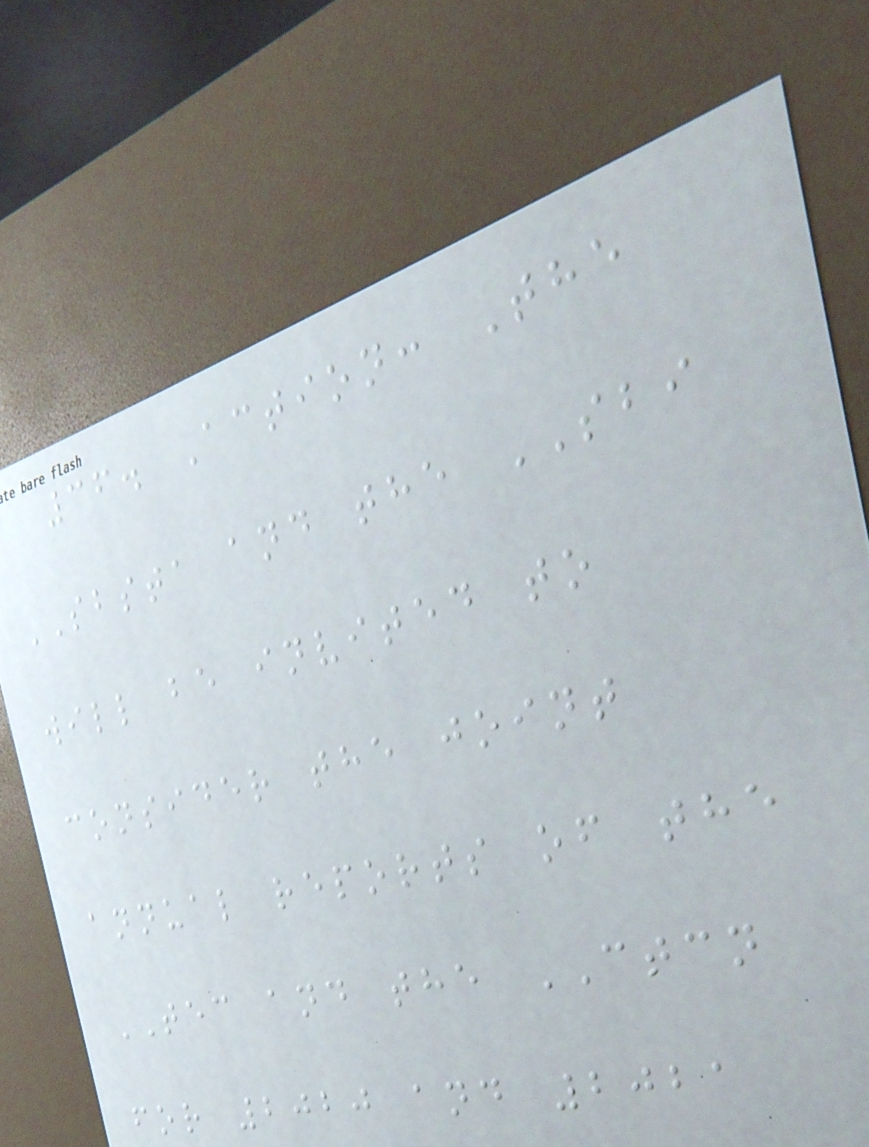36. Action: The
SBSTA and the SBI
will be invited to
consider the joint
annual reports of the
TEC and the CTCN
for 2020 and 2021
